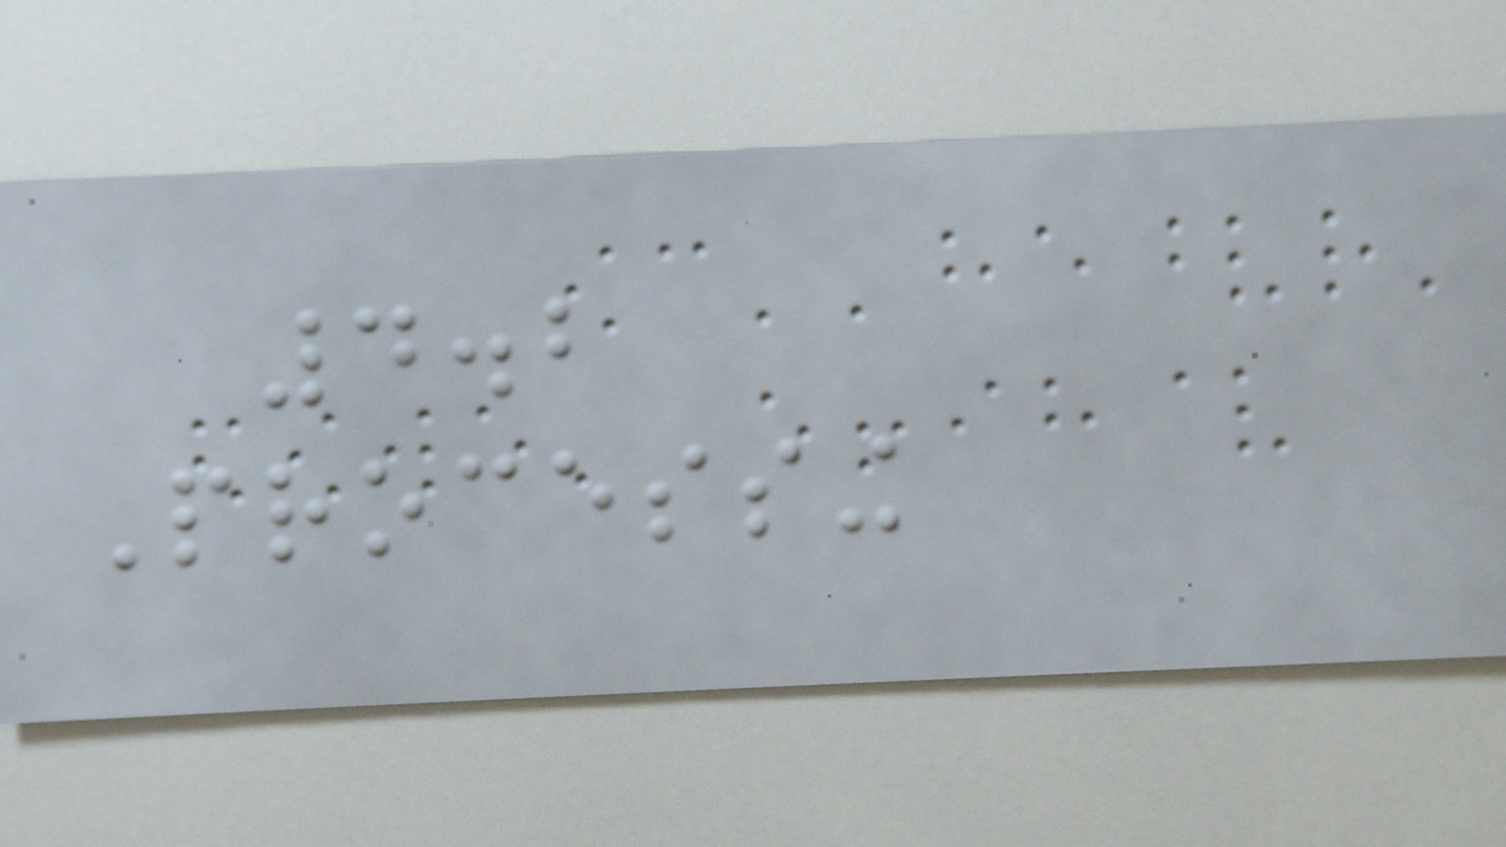4.2
Processing
